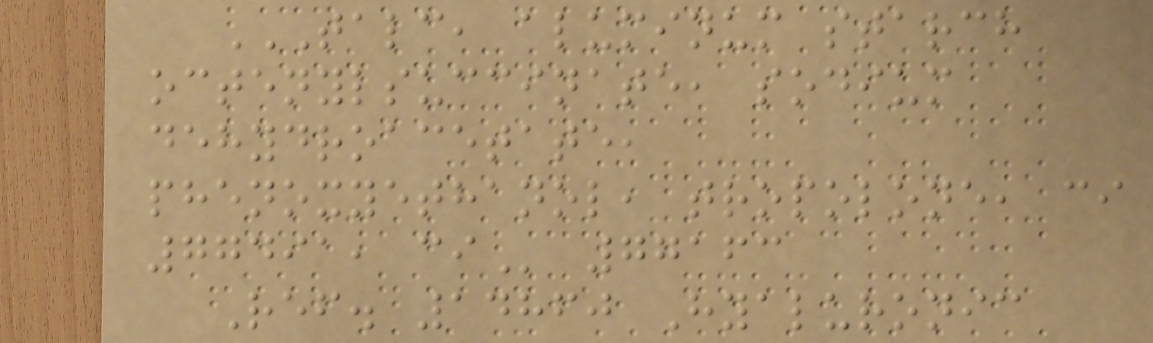TALC, ALUMINUM STARCH
OCTENYLSUCCINATE, SODIUM
DEHYDROACETATE,
PHENOXYETHANOL, TROPOLONE, CI
77491, CI 77163
Ref. 14860 Hyaluronic
